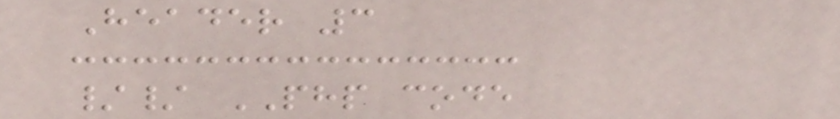Header 3
// PHP code
